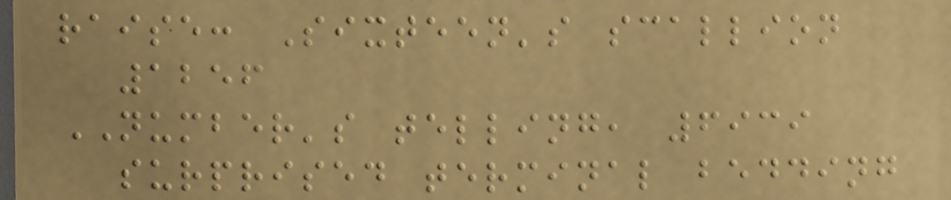raise: Sixteen's scallion
1256
NUMBER's telling, 6939
surprised terminal bedding
